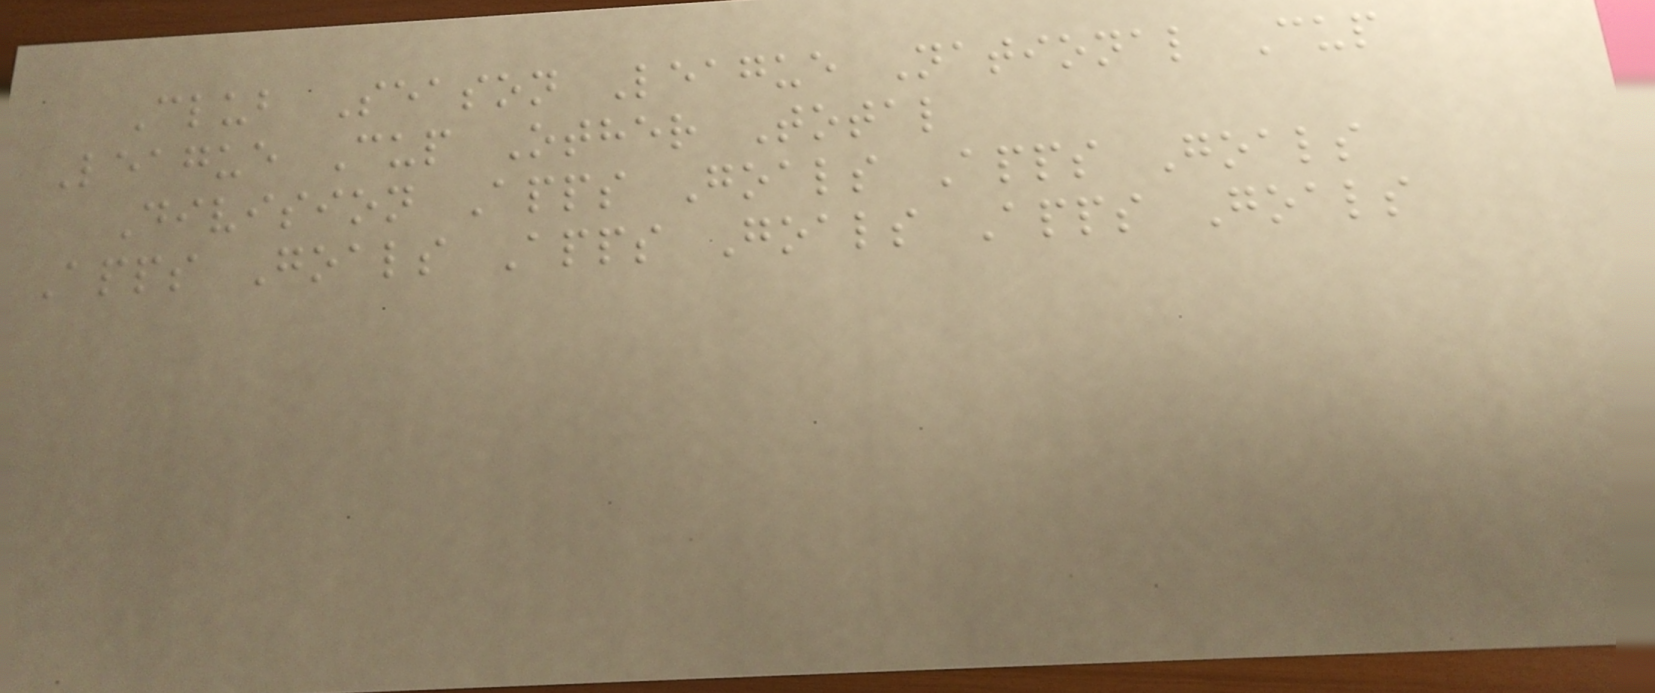Club Season League National Cup
League Cup Other Total
Division Apps Goals Apps Goals
Apps Goals Apps Goals Apps Goals
